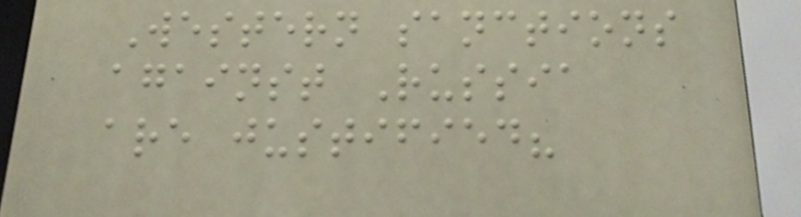Western sanctions
against Russia
are justified?
